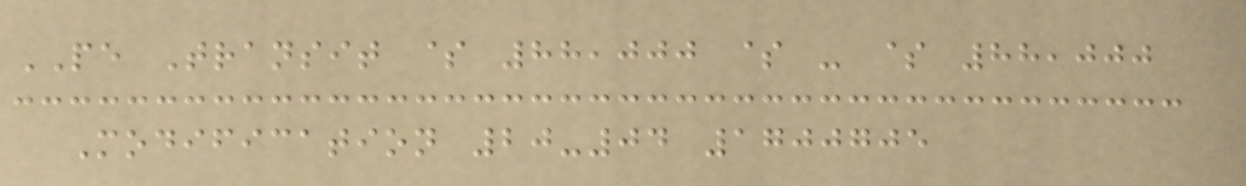PE Transit $ 88,000 $ - $ 88,000
Modification 20-04 1700705
